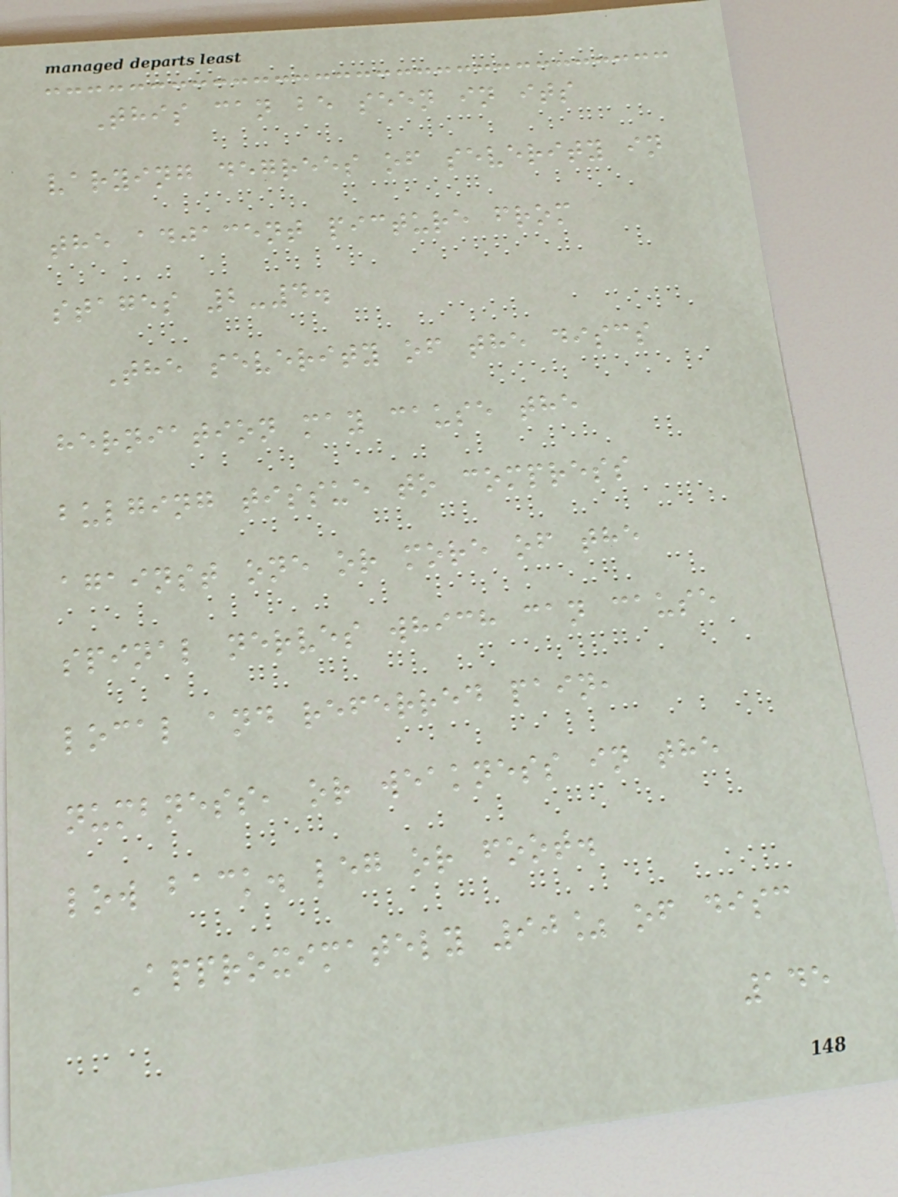This can be seen in its
varying degrees of severity in
the adjacent picture from
stages 2-4.
The severity of the discs
herniation may cause the
bulging tissue to compress
against one or more of the
spinal nerves which can cause
local and referred pain,
numbness, or weakness in the
low back. leg or foot.
Approximately 90% of disc
145
